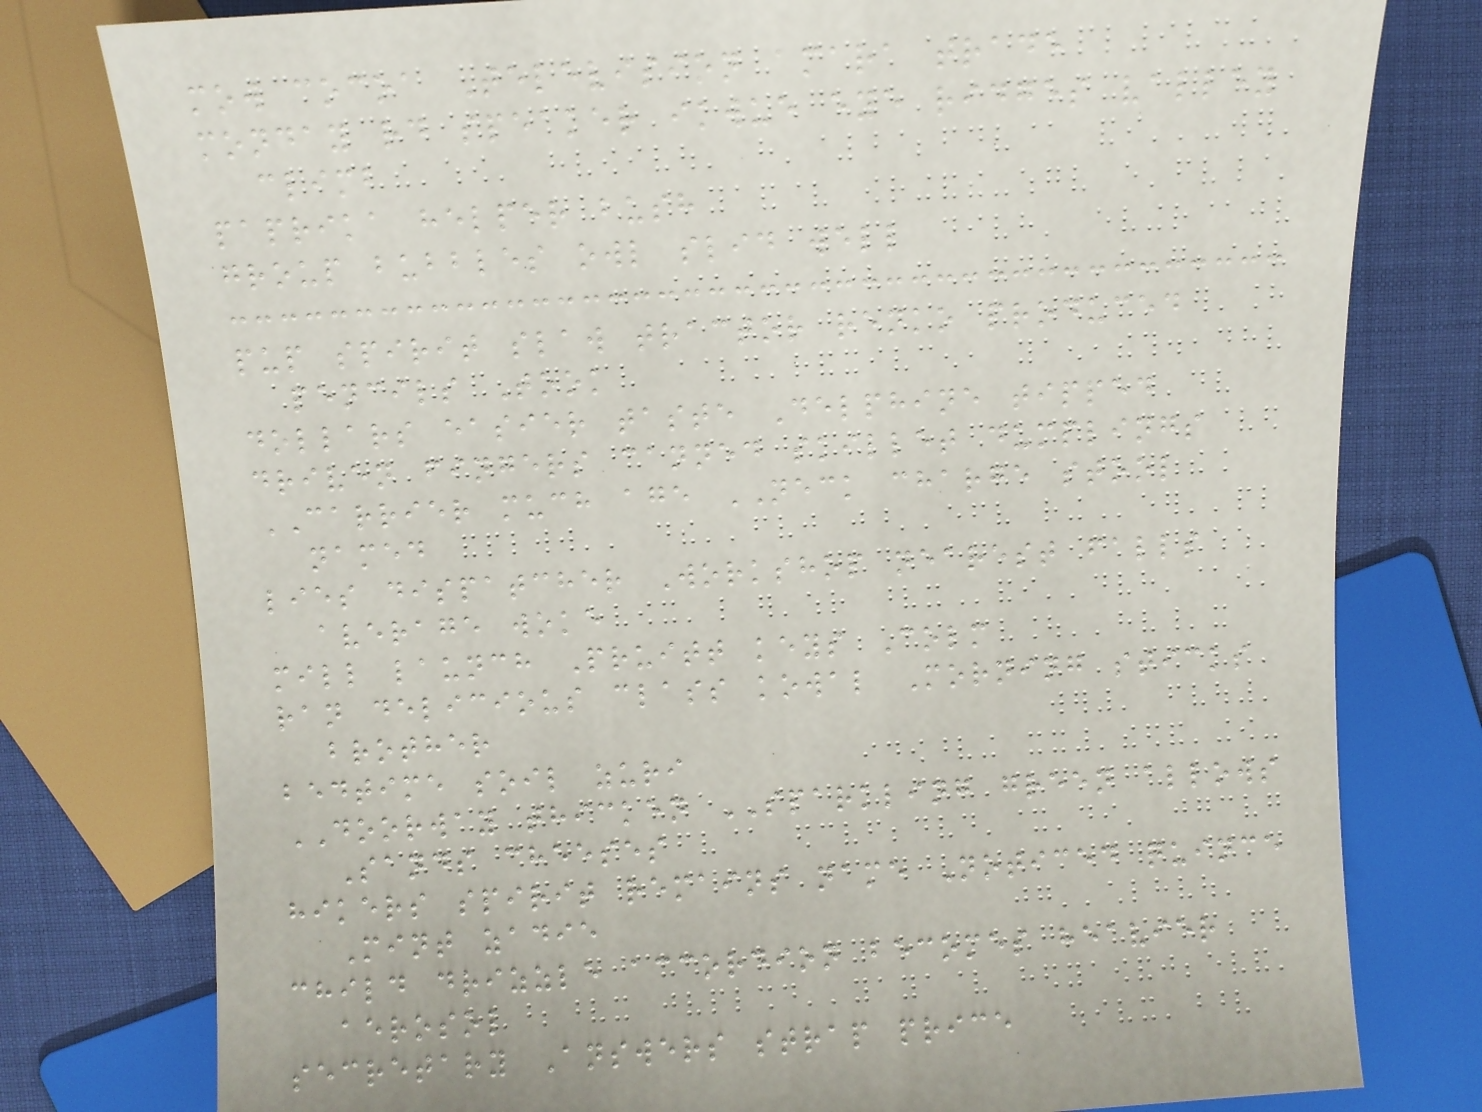mow cocoa Television amara trade
monday rd speaker ikwue eye ridges valley
climb
paprika helper bush
group bubbles owl slid well
pup spirit slaw tractor renko produced
pencils Took
dollars easier taste Delphine tipped
driven fingers canned skillet dumplings
CARRIER much age NECK charge stool
named
lies dispatcher Workshop nearest falls
average woke
mill launch Pruitt keys Colm
ran delicious class kowal Morning sticks
brother
bedtime soil zuri
DOORWAY thicken SPARKLING green allows
Sands cheeses
hikers spirit remains name Noticed quince
Mint zadie
child drizzle accordion becomes heavier
aerosol
secretary Answers strap price
